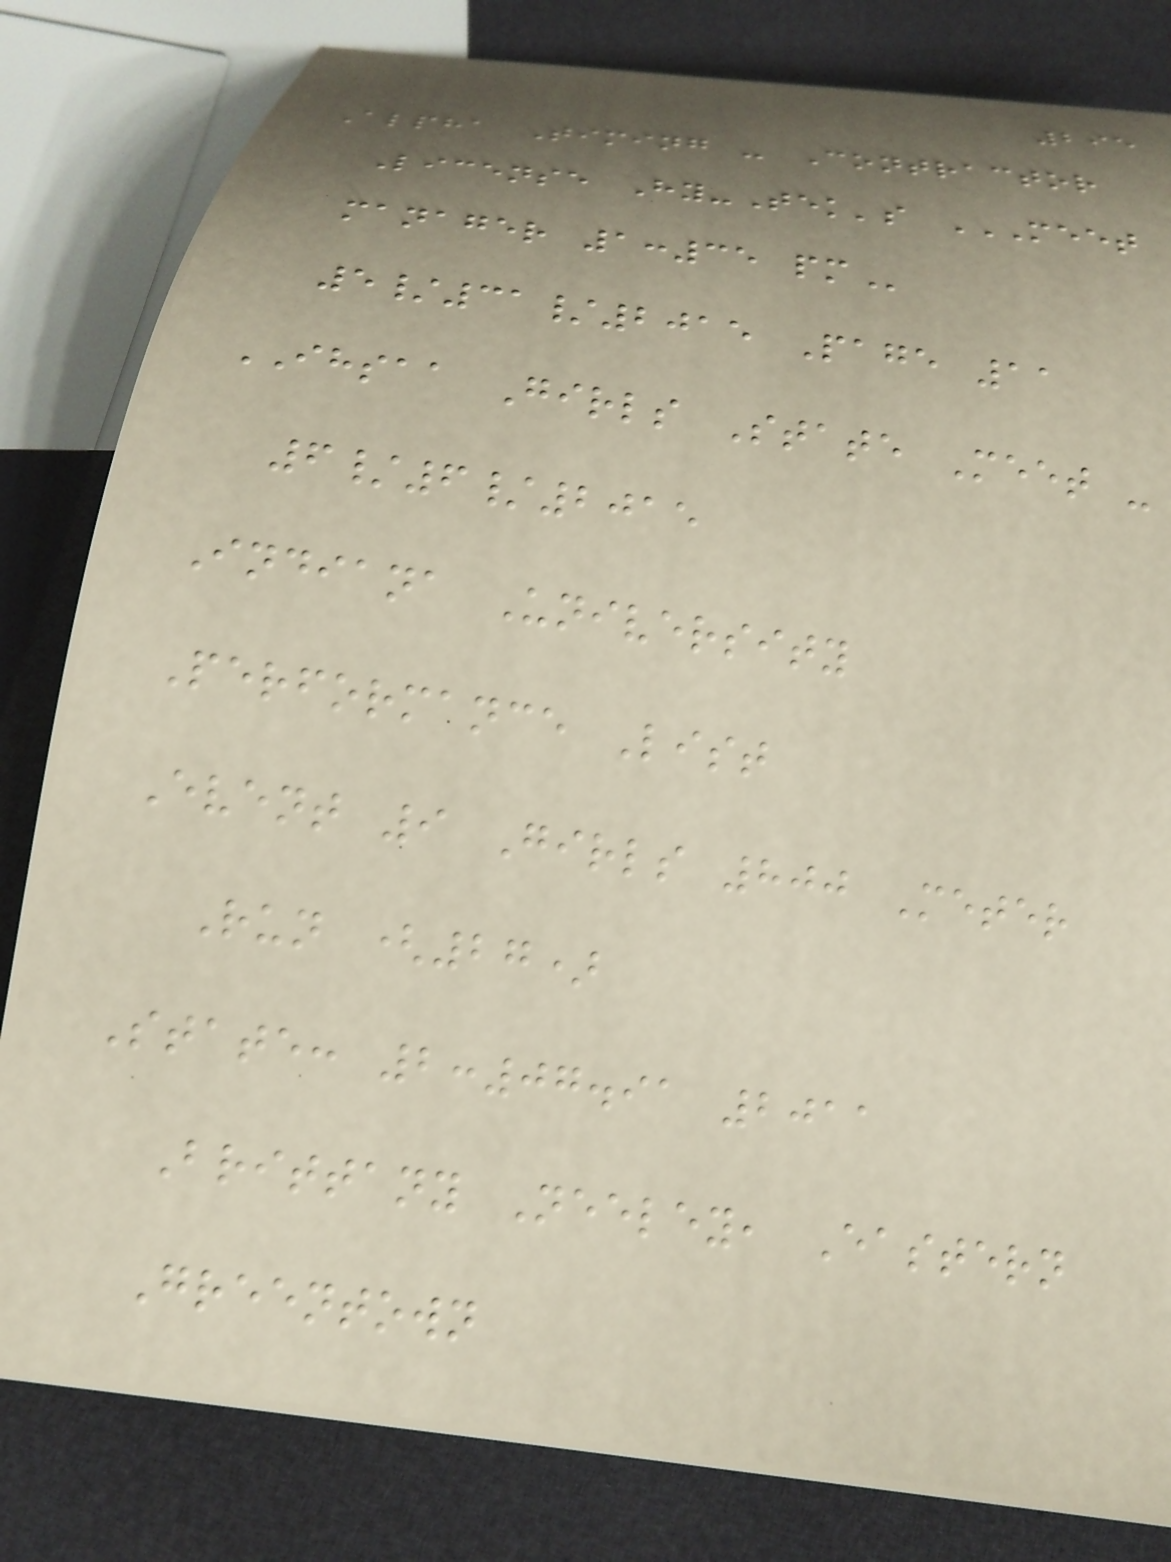295
Alpha Timing - Contractor
License Hy-Tek's MEET
MANAGER 1:35 PM
5/31/2015 Page 11
IHSAA Girls State Meet -
6/6/2015
Indiana University
Performance List
Event 9 Girls 800 Meter
Run (27)
State: 2:07.91 2011
Brittany Neeley, Eastern
Greentown
